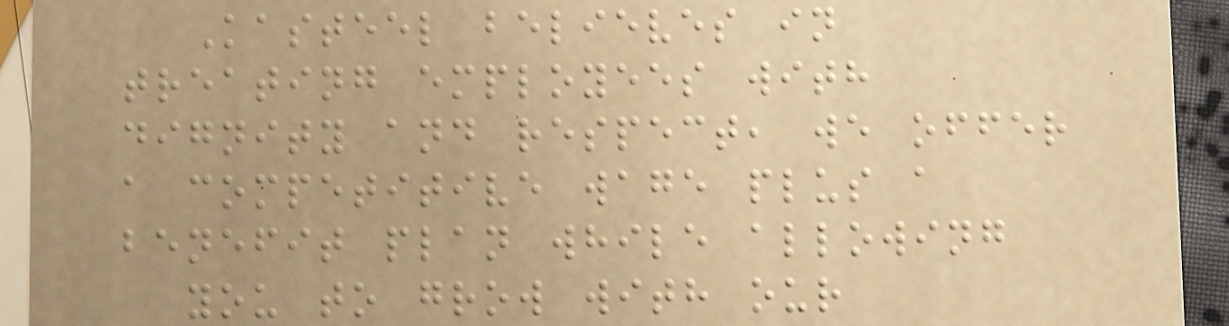Kasteel believes in
treating employees with
dignity and respect, we offer
a competitive wage plus a
benefit plan while allowing
you to grow with our
